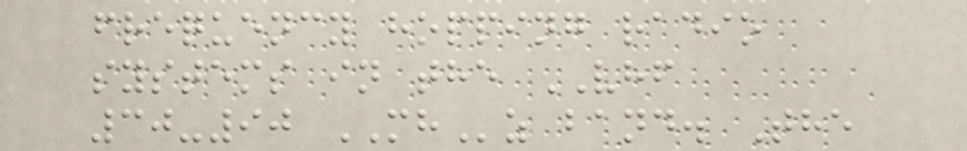frequency hopping radio
systems in the VHF
30-90 MHz band. The
